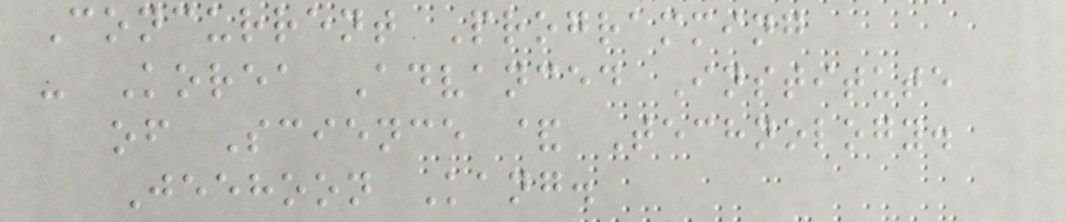Concurrent Programming
- Korea Advanced Institute
of Science & Technology.
Jeehoon Kang.
